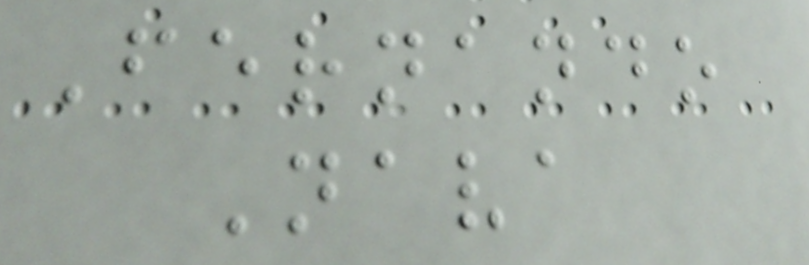Fernando
Nava
